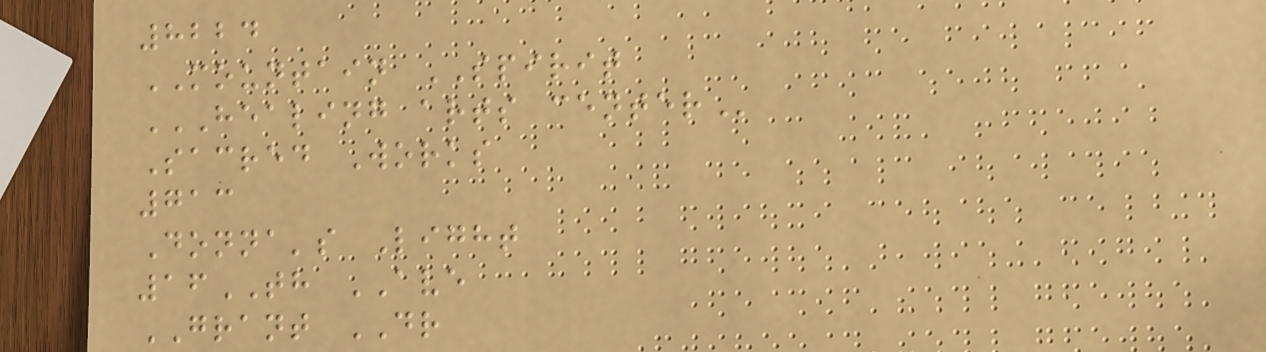8224
MOUNTAIN SPIRIT
HEALING ARTS CENTER
Sacred Works
713
Donna's Light
16TH AVE
GRANT DR
